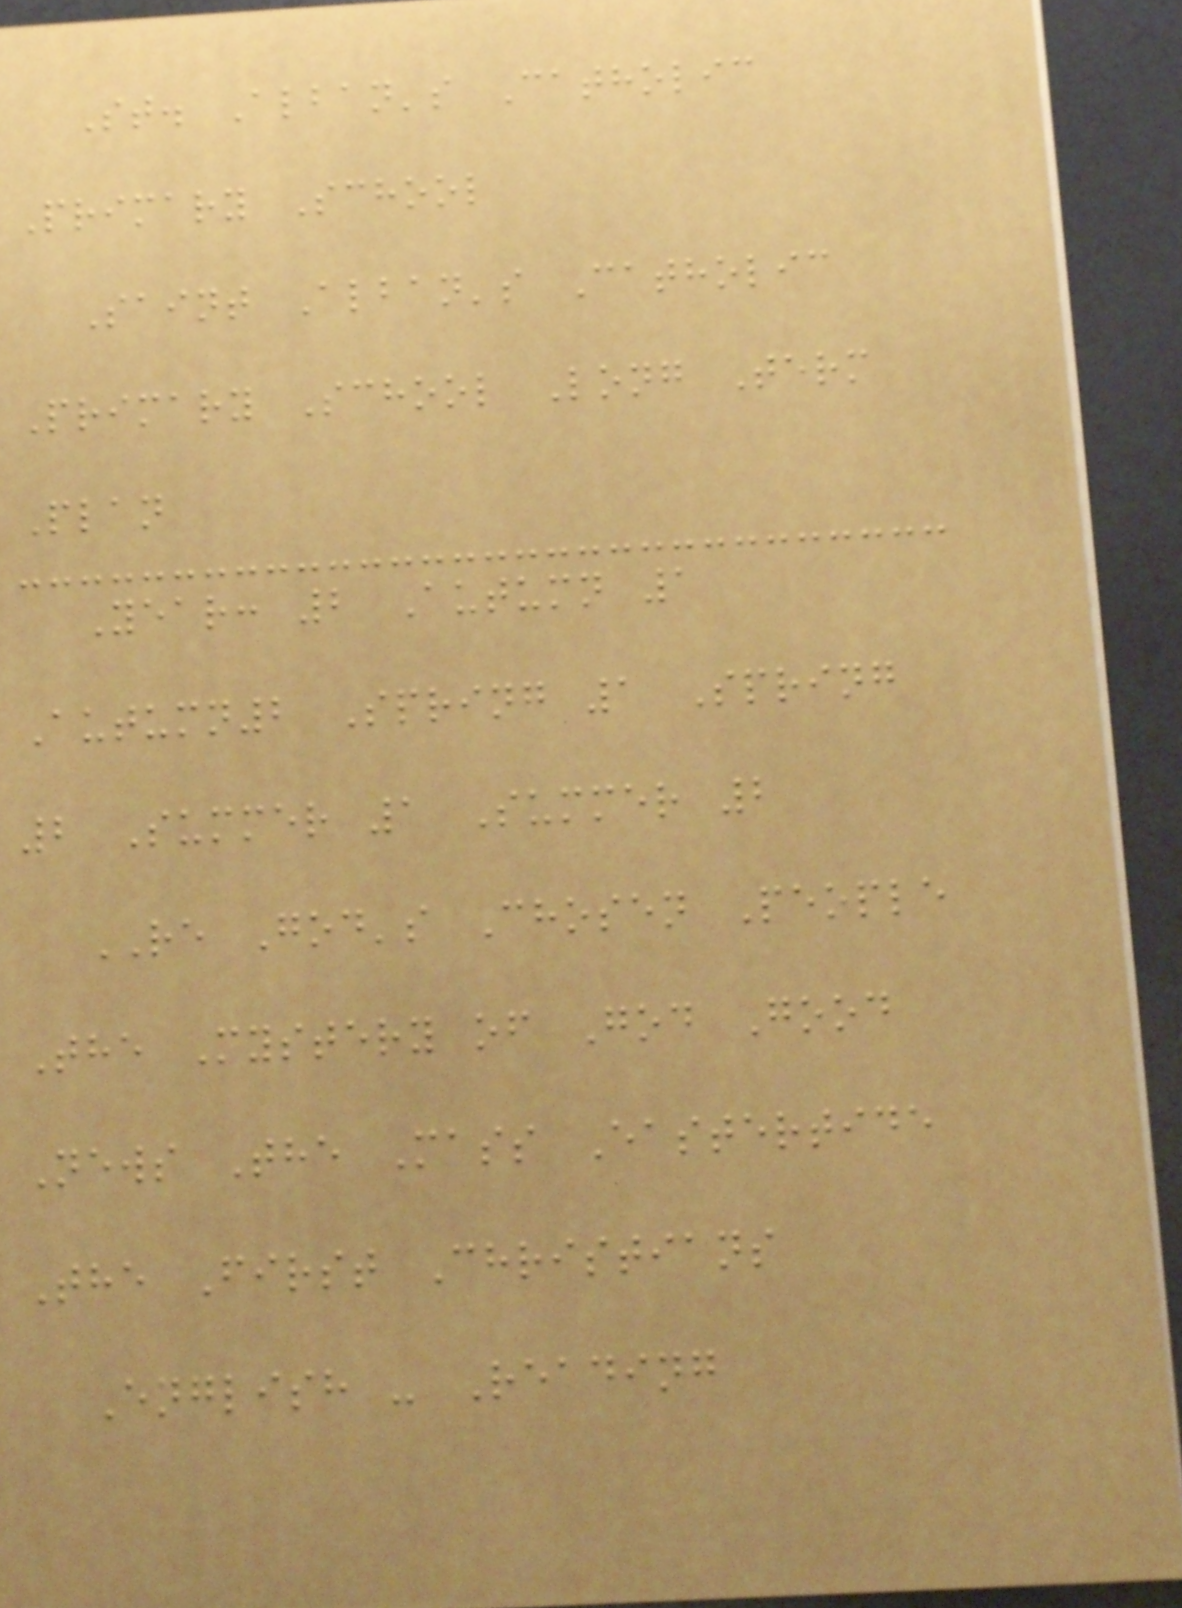St. Alban's Catholic
Primary School
Saint Alban's Catholic
Primary School Long Term
Plan
Year: 2 Autumn 1
Autumn2 Spring 1 Spring
2 Summer 1 Summer 2
RE God's Chosen People
The Mystery of God Good
News The Mass Eastertide
The First Christians
English - Reading
